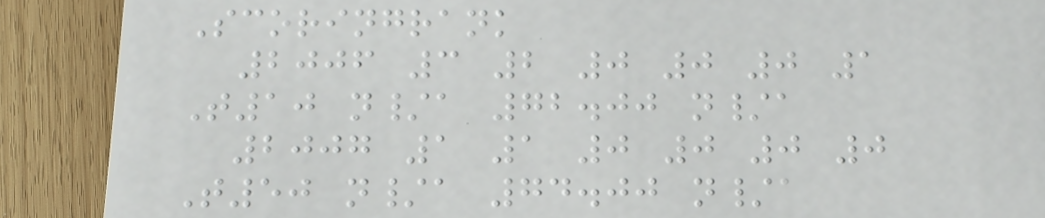Scoringrank
2006 3 2 0 0 0 1
T10 n/a 72.00 n/a
2007 1 1 0 0 0 0
T50 n/a 74.00 n/a
